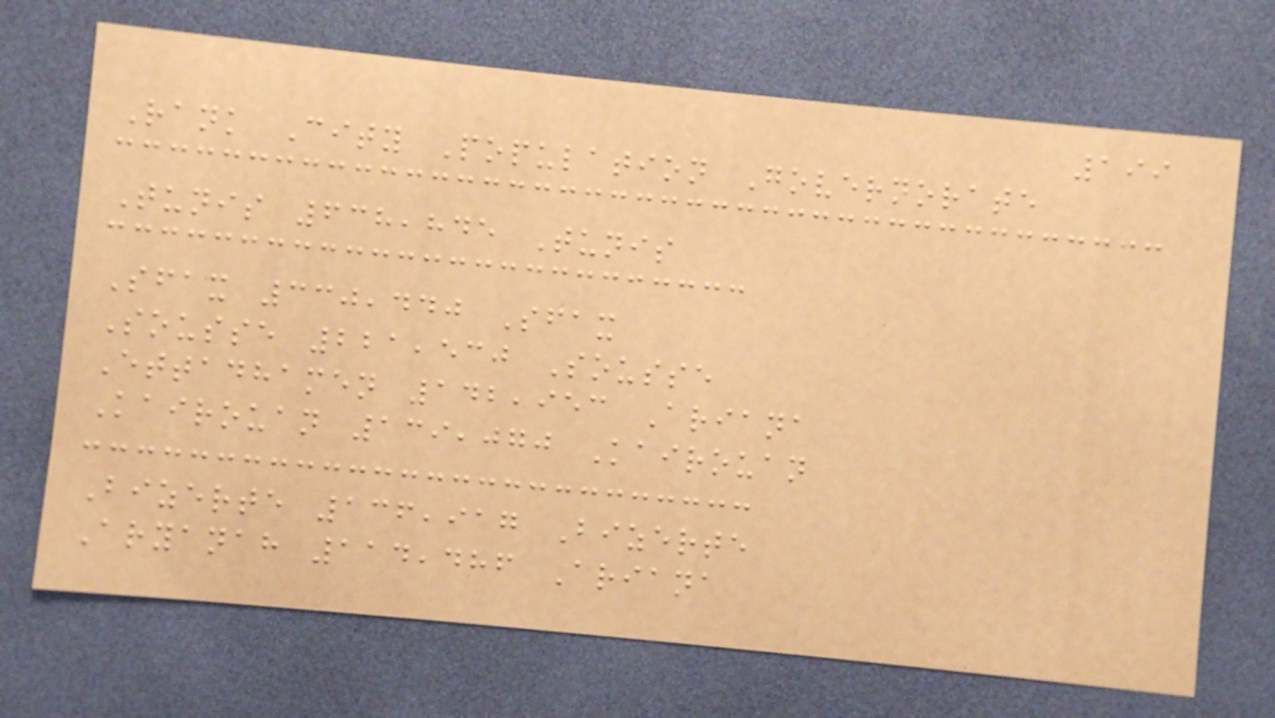199
Rank City Population Governorate
Tunis 638,845 Tunis
Sfax 330,440 Sfax
Sousse 221,530 Sousse
Ettadhamen 142,953 Ariana
Kairouan 139,070 Kairouan
Bizerte 136,917 Bizerte
Aryanah 114,486 Ariana
